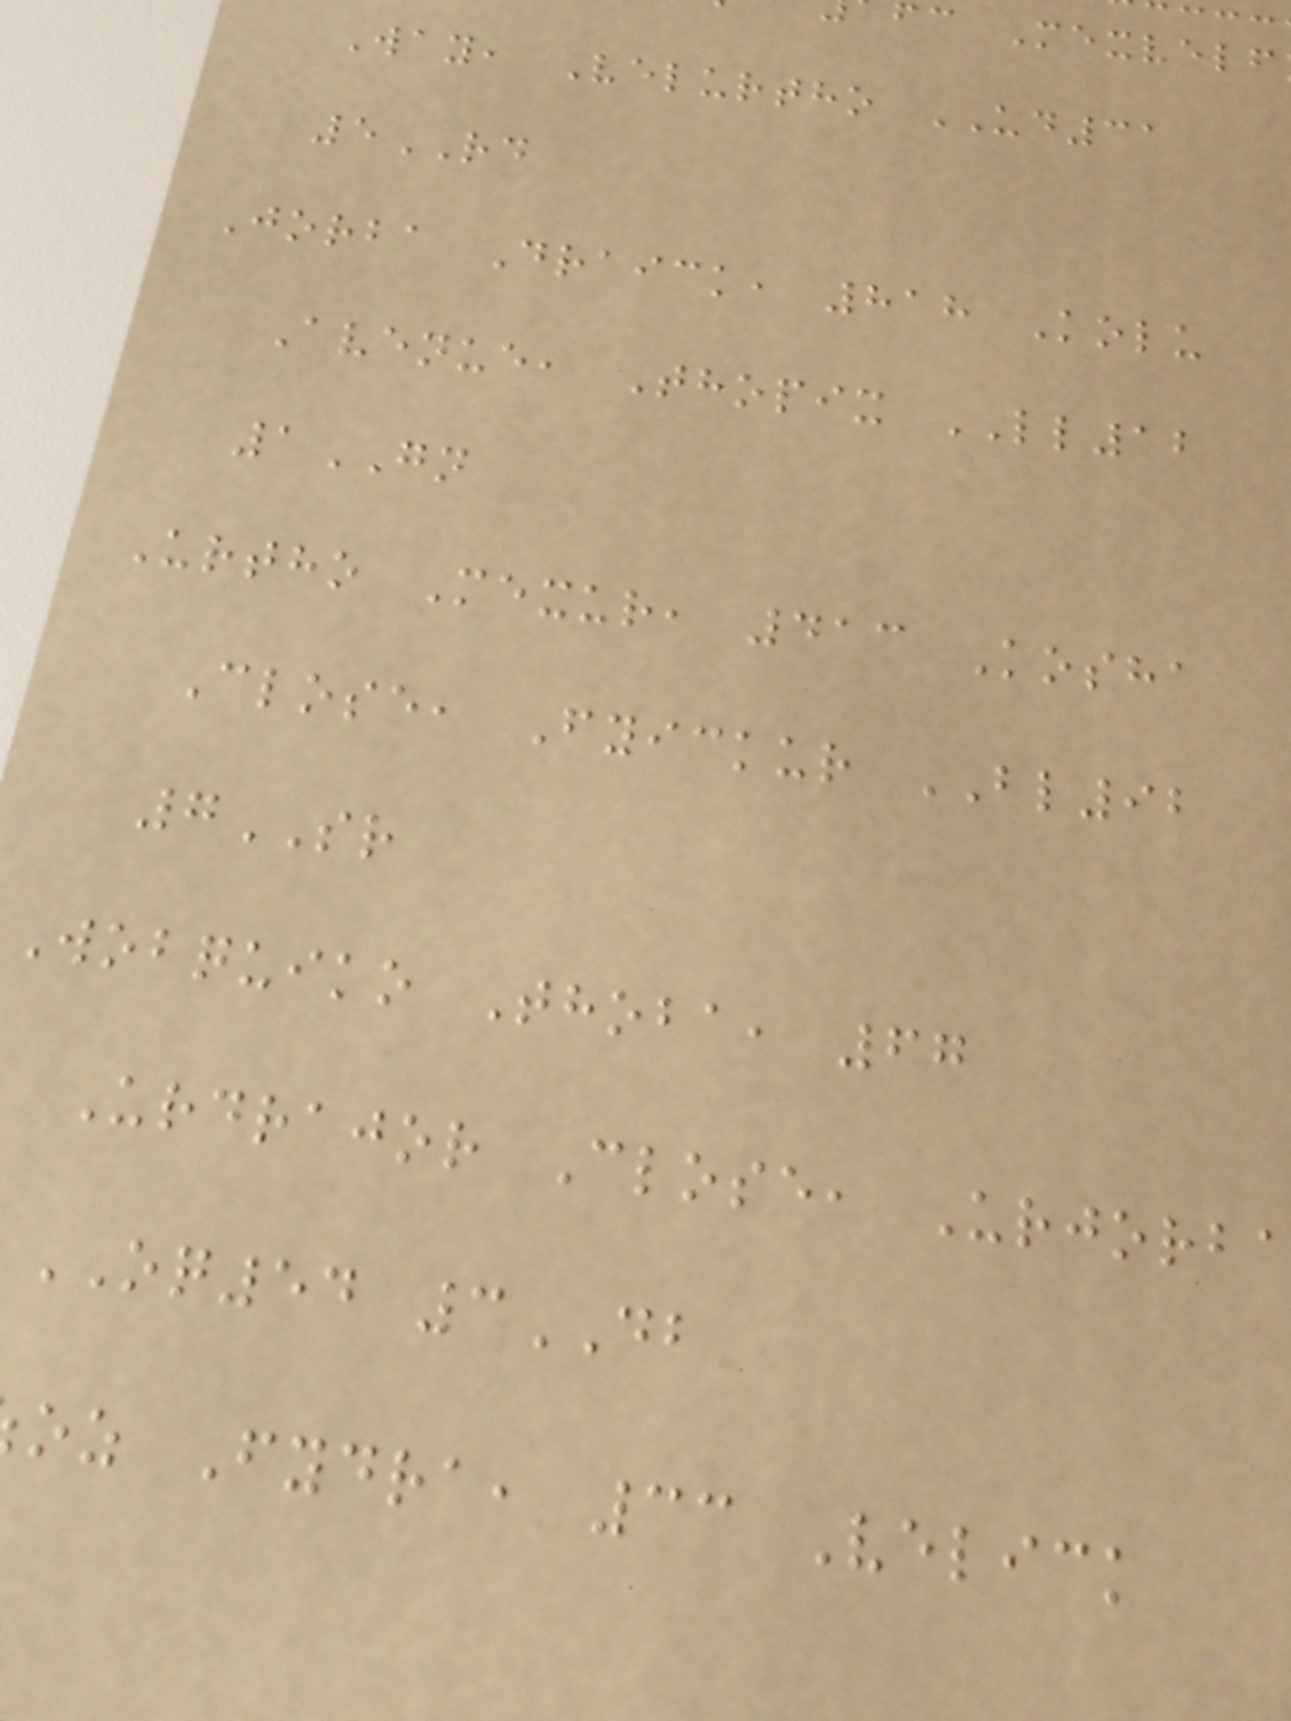c Mexvelf
Way, Velurtho UD31
5RD
Jorba Draick, 818 Kolu
Avenue, Thopix LL12
1GN
Urtho Mexur, 413 Kosha
Close, Fyickur BL92
7SR
Wobquiko Thoba, 67
Urdrajor Close, Urjorba
OQ54 3DB
oz Fydra, 33 Velick
